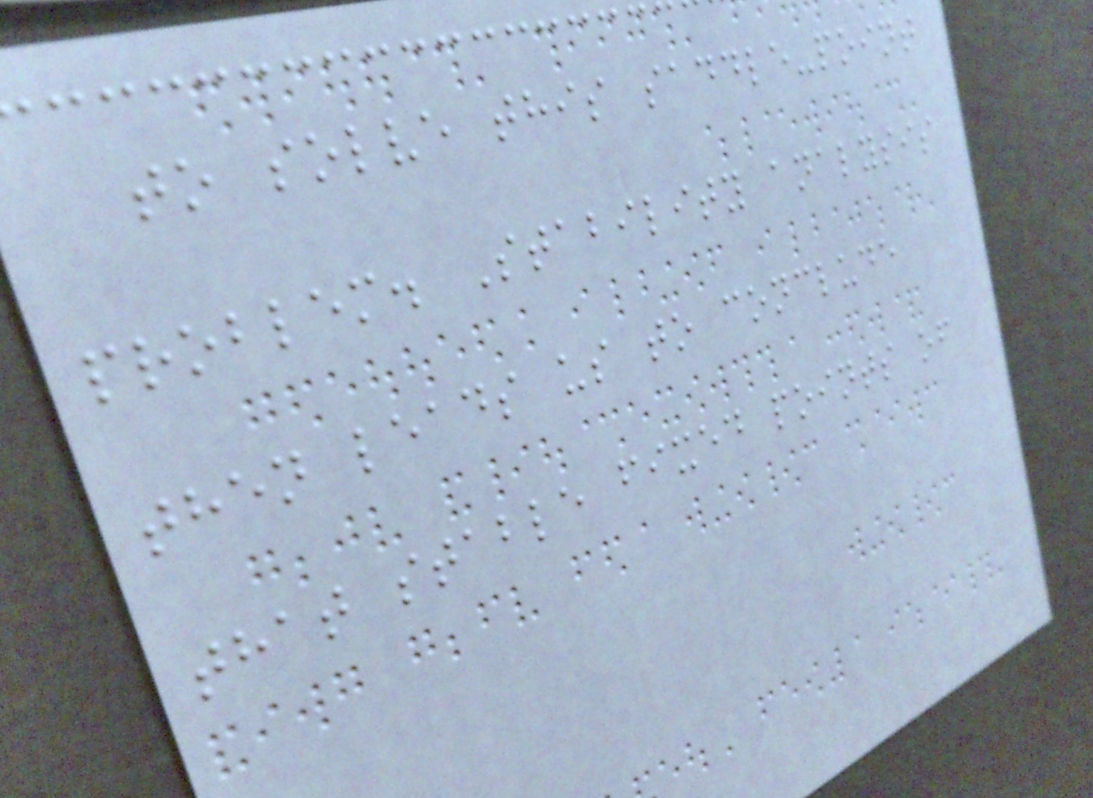to solve this saddle-point
problem. Stability analysis
then leads us to conclude
that stable fixed points of
